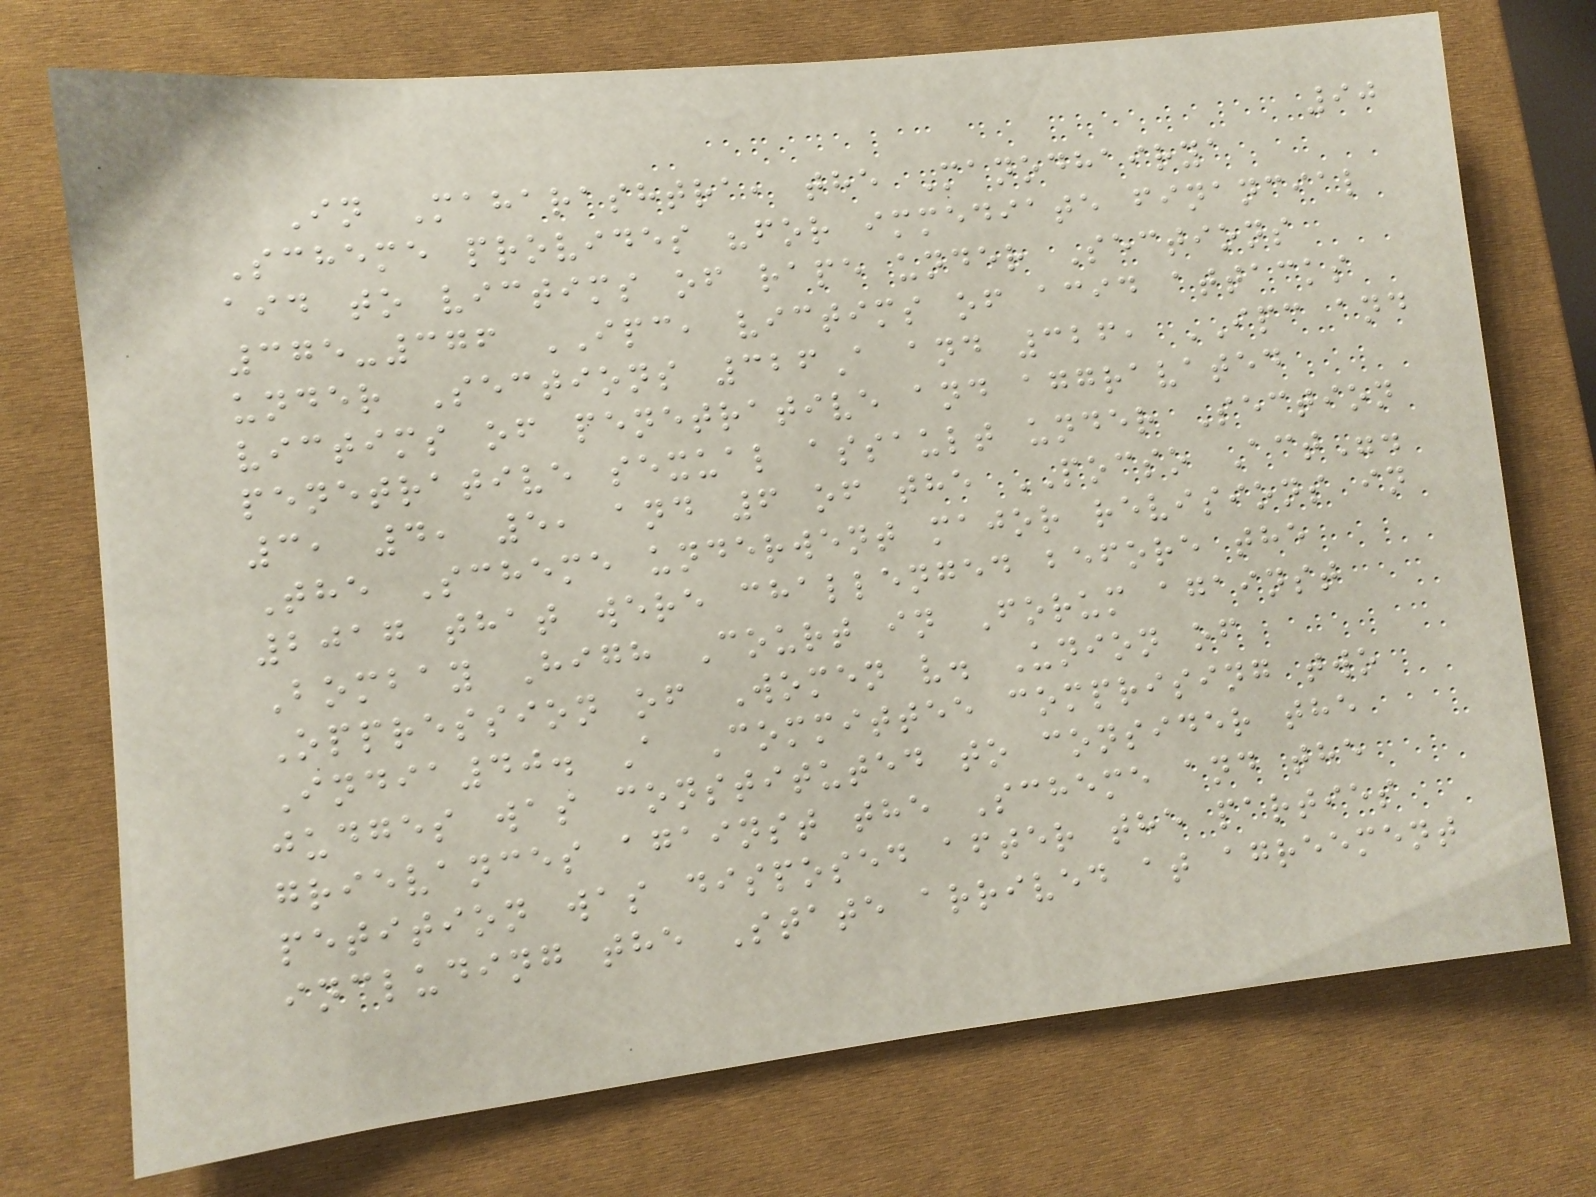90
In Maharashtra, the Manodhairya
Scheme provides "for immediate financial
aid to victims of rape under Sections
375-376 IPC, victims of acid attacks
under Sections 326A and 326, IPC and
victims of penetrative and aggravated
penetrative sexual assault under Section
3, 4, 5, and 6 of the POCSO Act".
The Scheme underwent major revisions in
2017 that were challenged before the
Bombay High Court in Forum against
Oppression of Women v. Union of
India40. A Committee comprising two
judges was constituted to consider the
grievances against the Scheme and the
petition was disposed after the parties
including the State arrived at agreement
